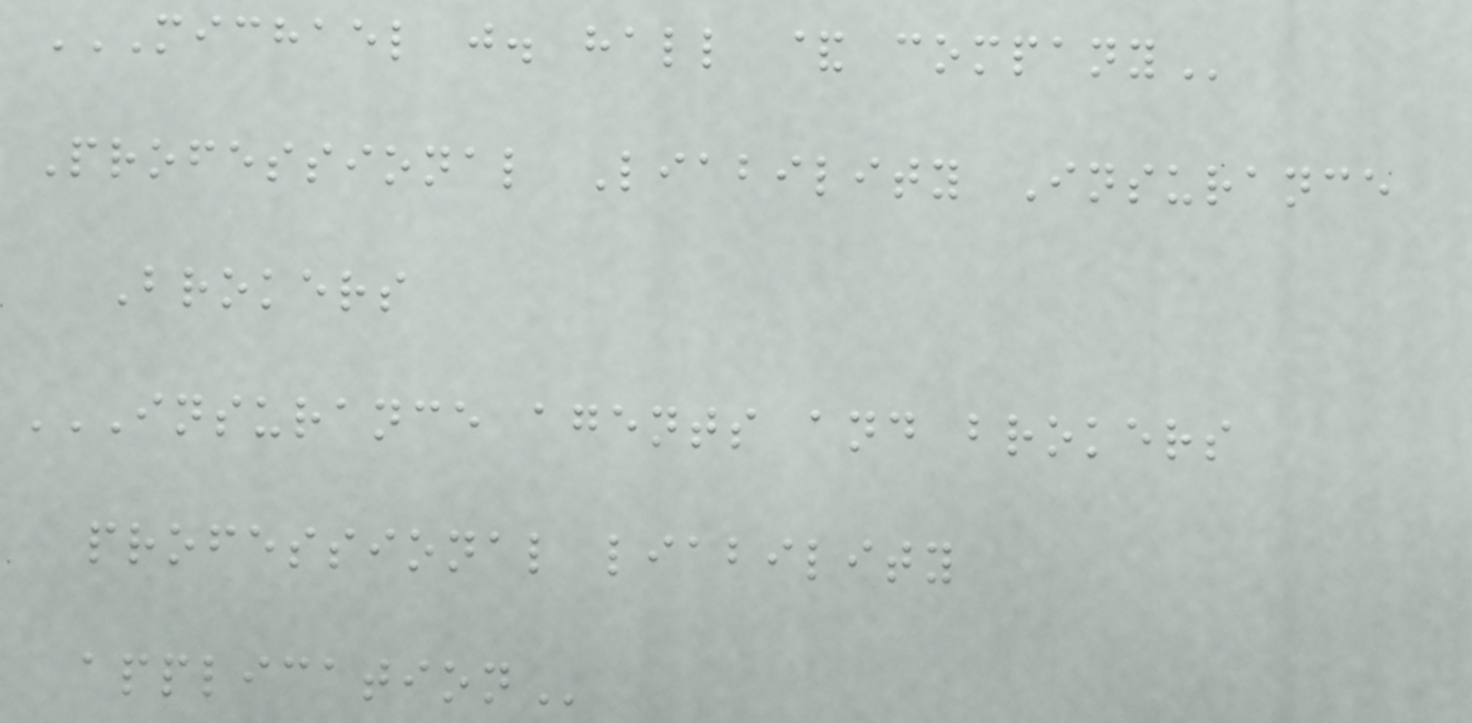MICHAEL J. HALL & COMPANY
Professional Liability Insurance
Brokers
INSURANCE AGENTS AND BROKERS
PROFESSIONAL LIABILITY
APPLICATION
